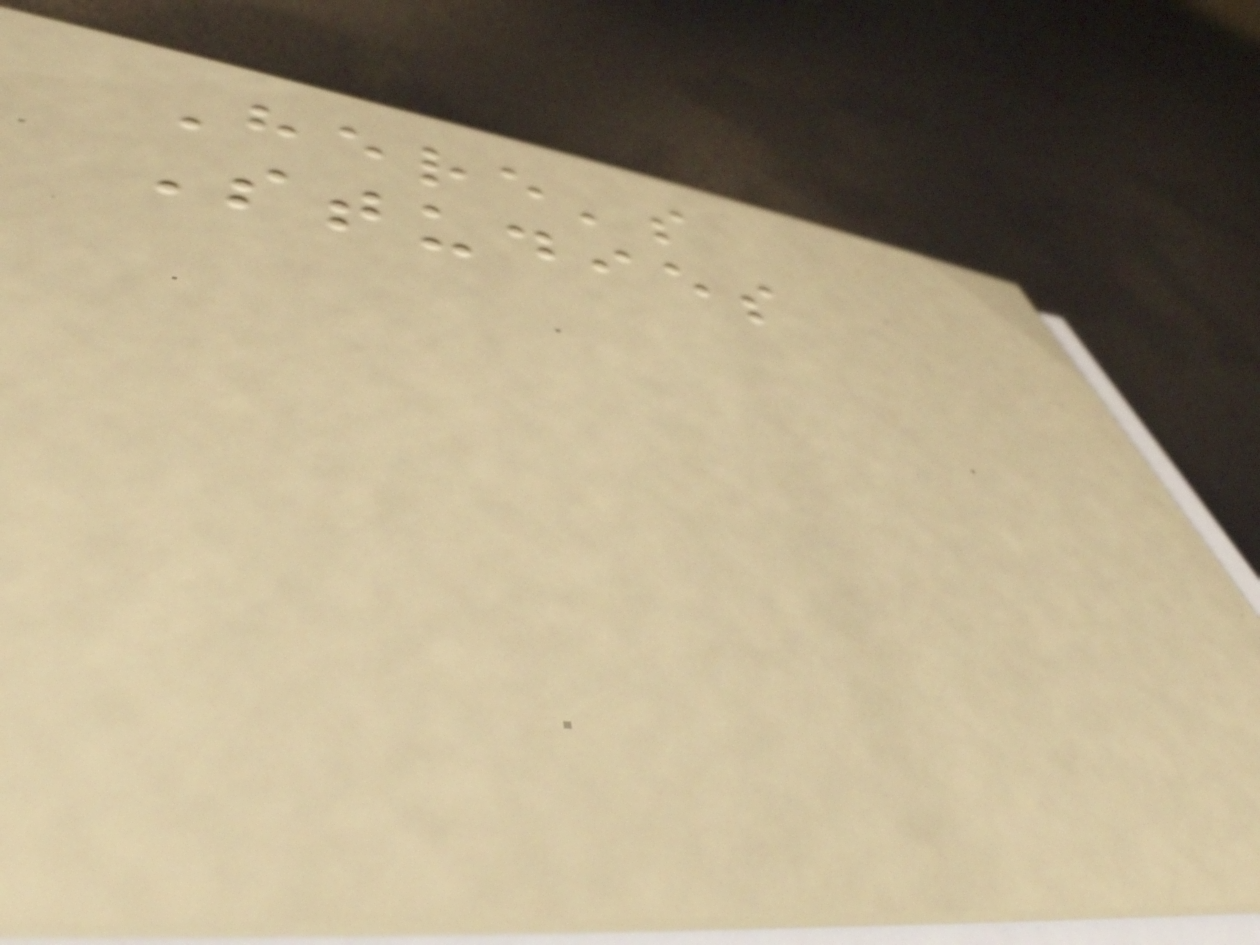Here's
Studies
